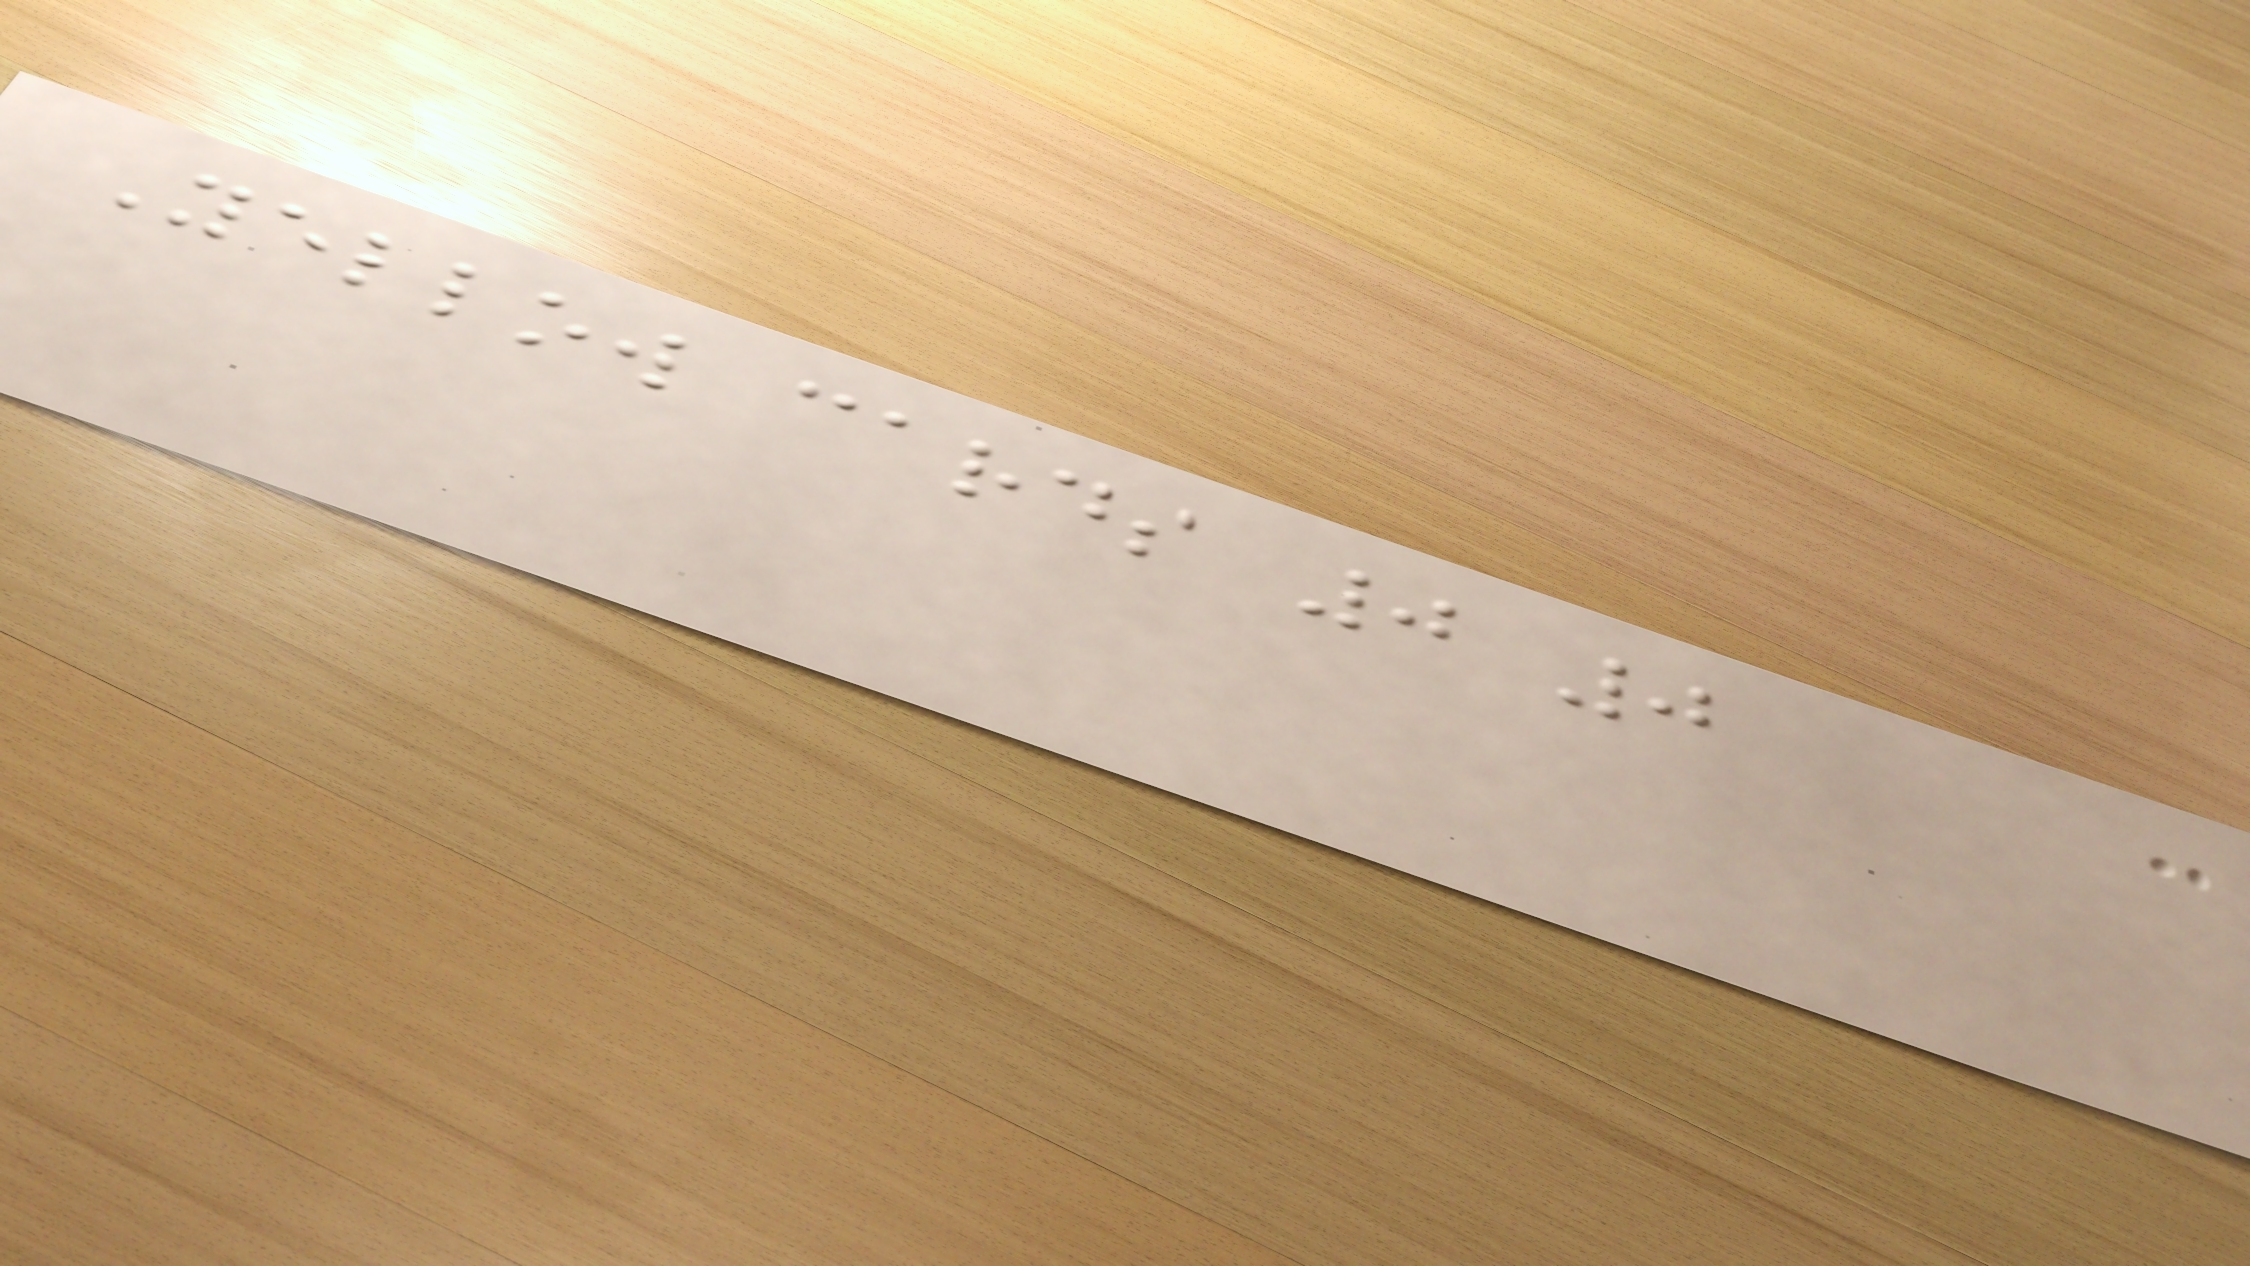Yellow cards 0 0
